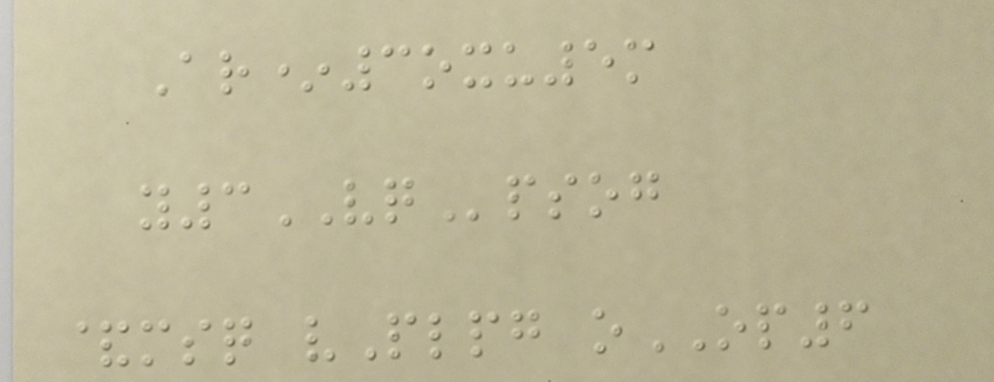Ar*3oxu5m
y3VQpsog
&msq vPlpg oOP6
